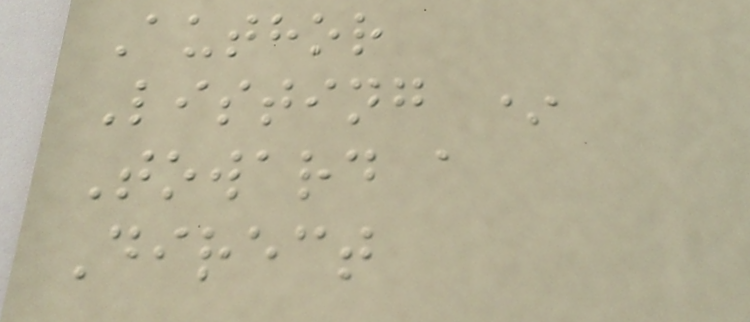Author
Listing *
Toward a
Direct
